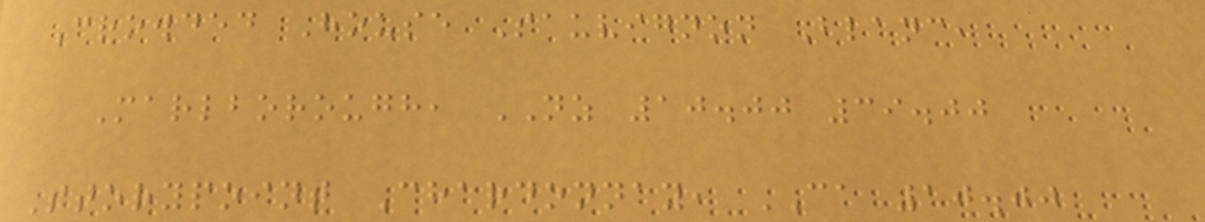Crowded House Sauvignon Blanc,
Marlborough, NZ 10.00 39.00
Storypoint Chardonnay, CA 10.00
